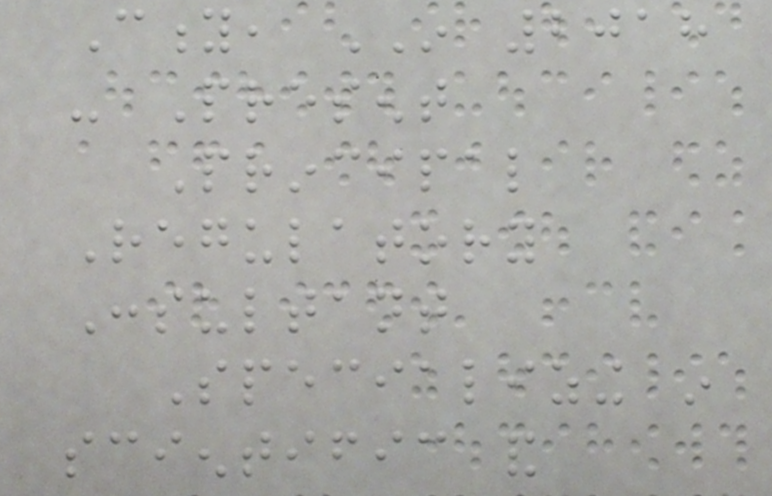City, IN 2018
- Present
Principal
Regulatory
Consultant
Specializing in
scientific and
